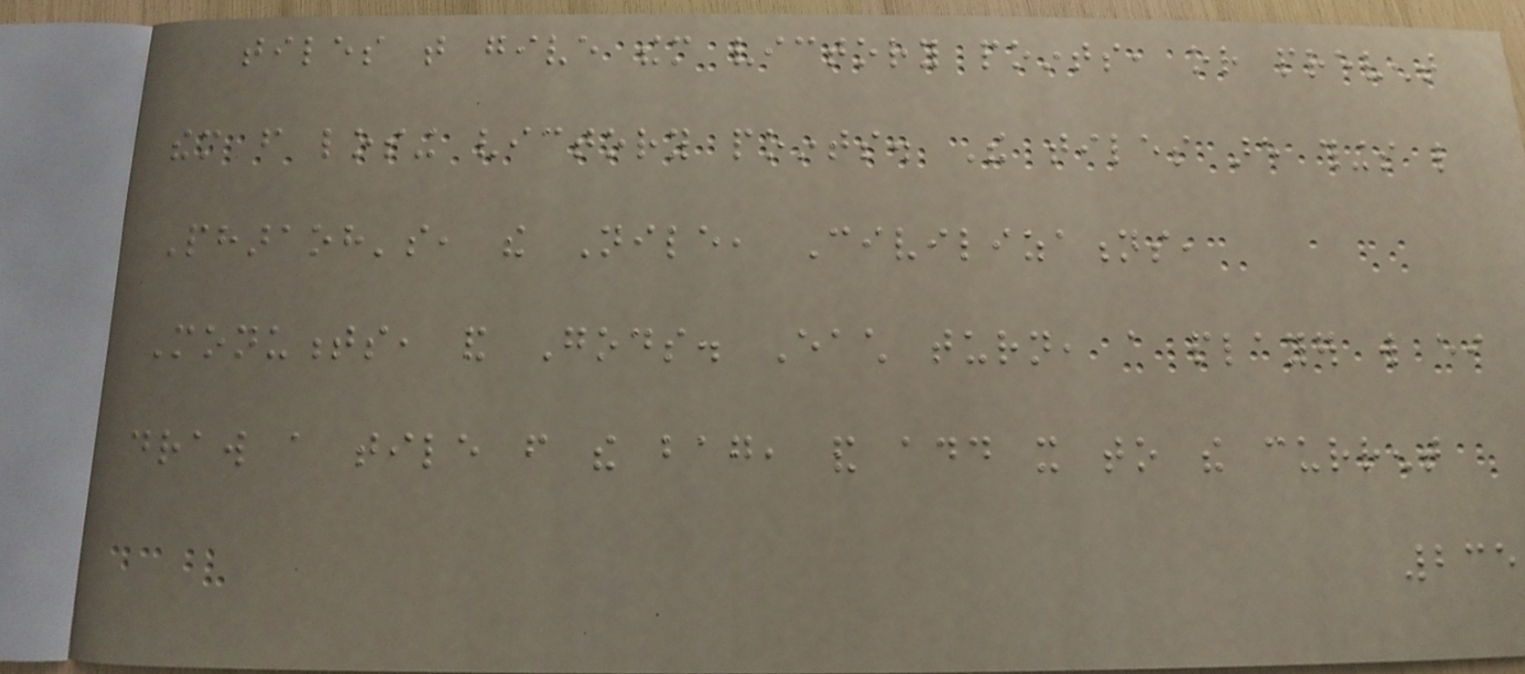tiles that give them victory points, or prevent
them from losing victory points. The tiles are things like
Pharaoh's, the Nile, Civilizations,
Monuments, and Gods. Each turn, a player will either
draw a tile from the bag, and add it to the current
235
